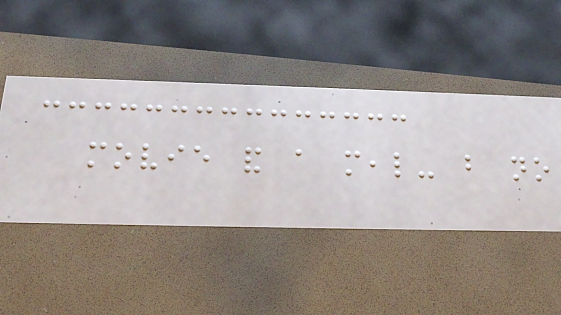movie and a meal- but no
